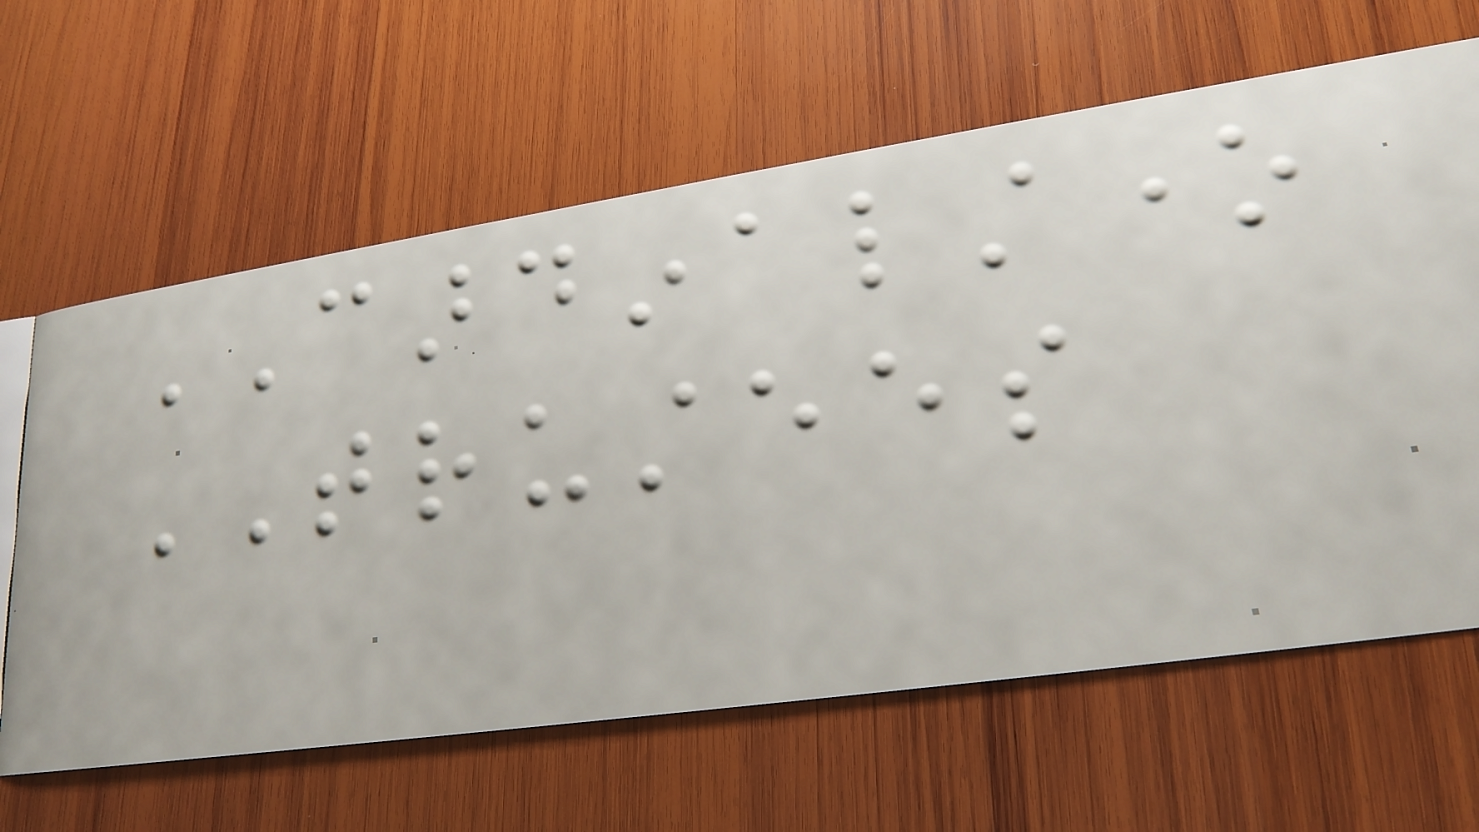CARDINALSTONE
TRUSTEES
